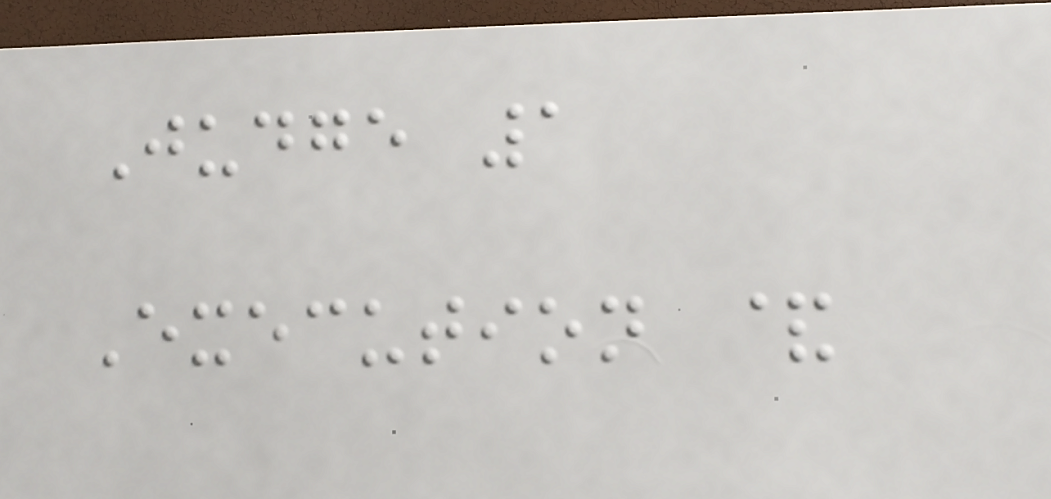Judge 1
Execution &
